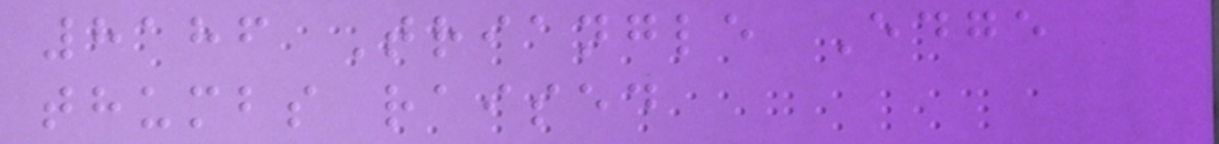8186 Triangle Edge
thumbs raised
